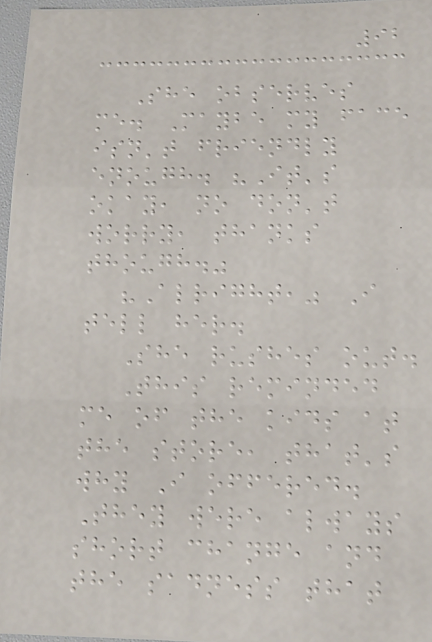92
She observes
me. Maybe my face
isn't friendly
enough. "It's
okay, no don't
worry, thanks
though."
"Alright," I
tell her.
She rushes out.
This reminded
me of the kids at
the store, that's
why I offered.
They were always
short change and
the sadness that
